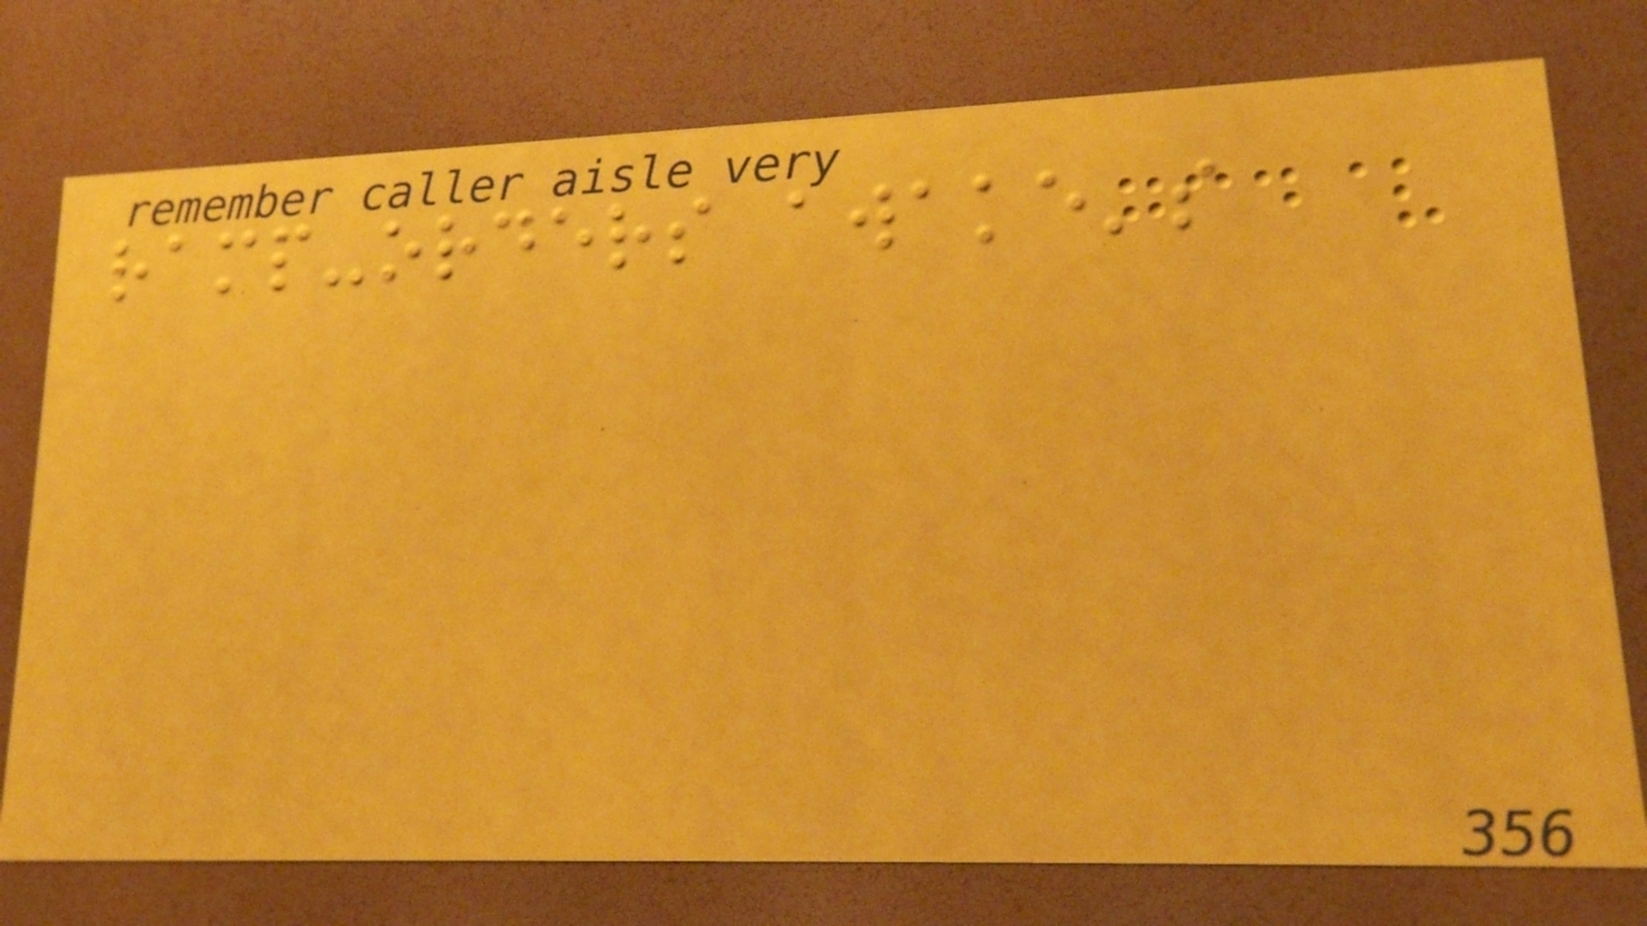ramp-orders awake's
